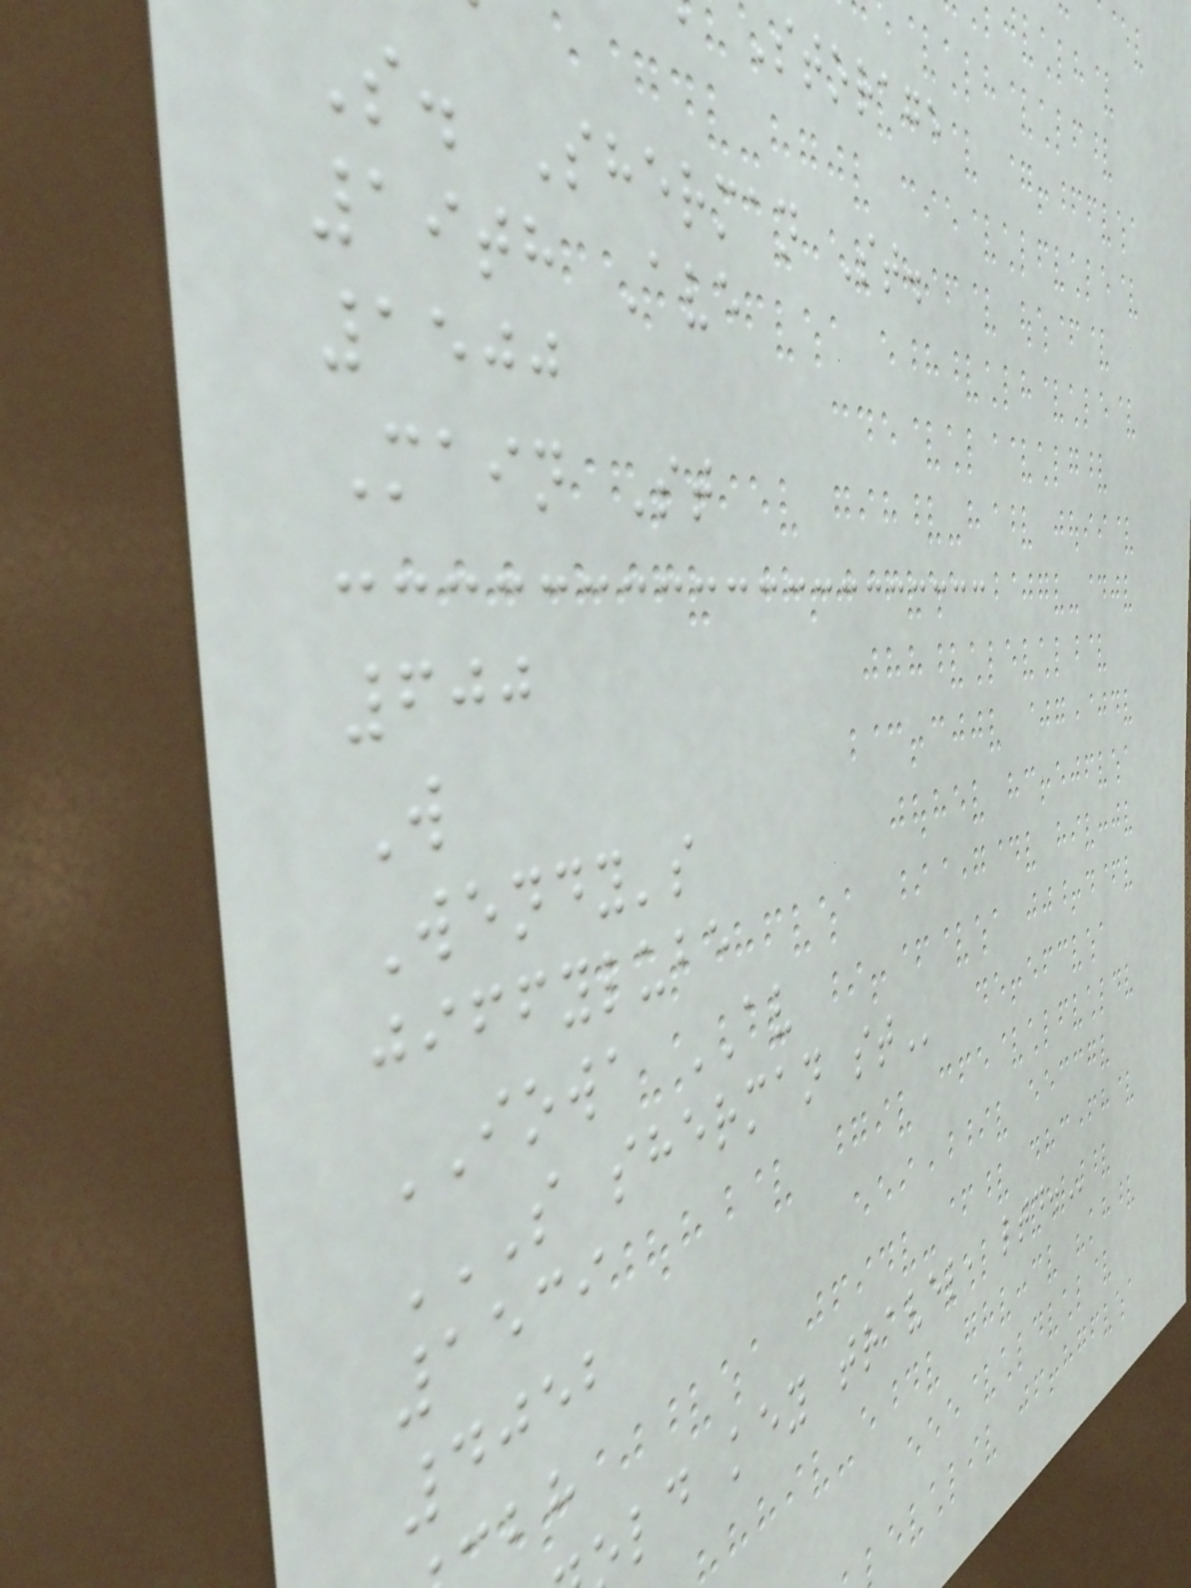storage
S. Sherman St.
19th Ave
1500
Main St
600
W
Wendy's
jiffylube
IOWA AV
S SHERMAN ST
1539
4052
ld key travel,
